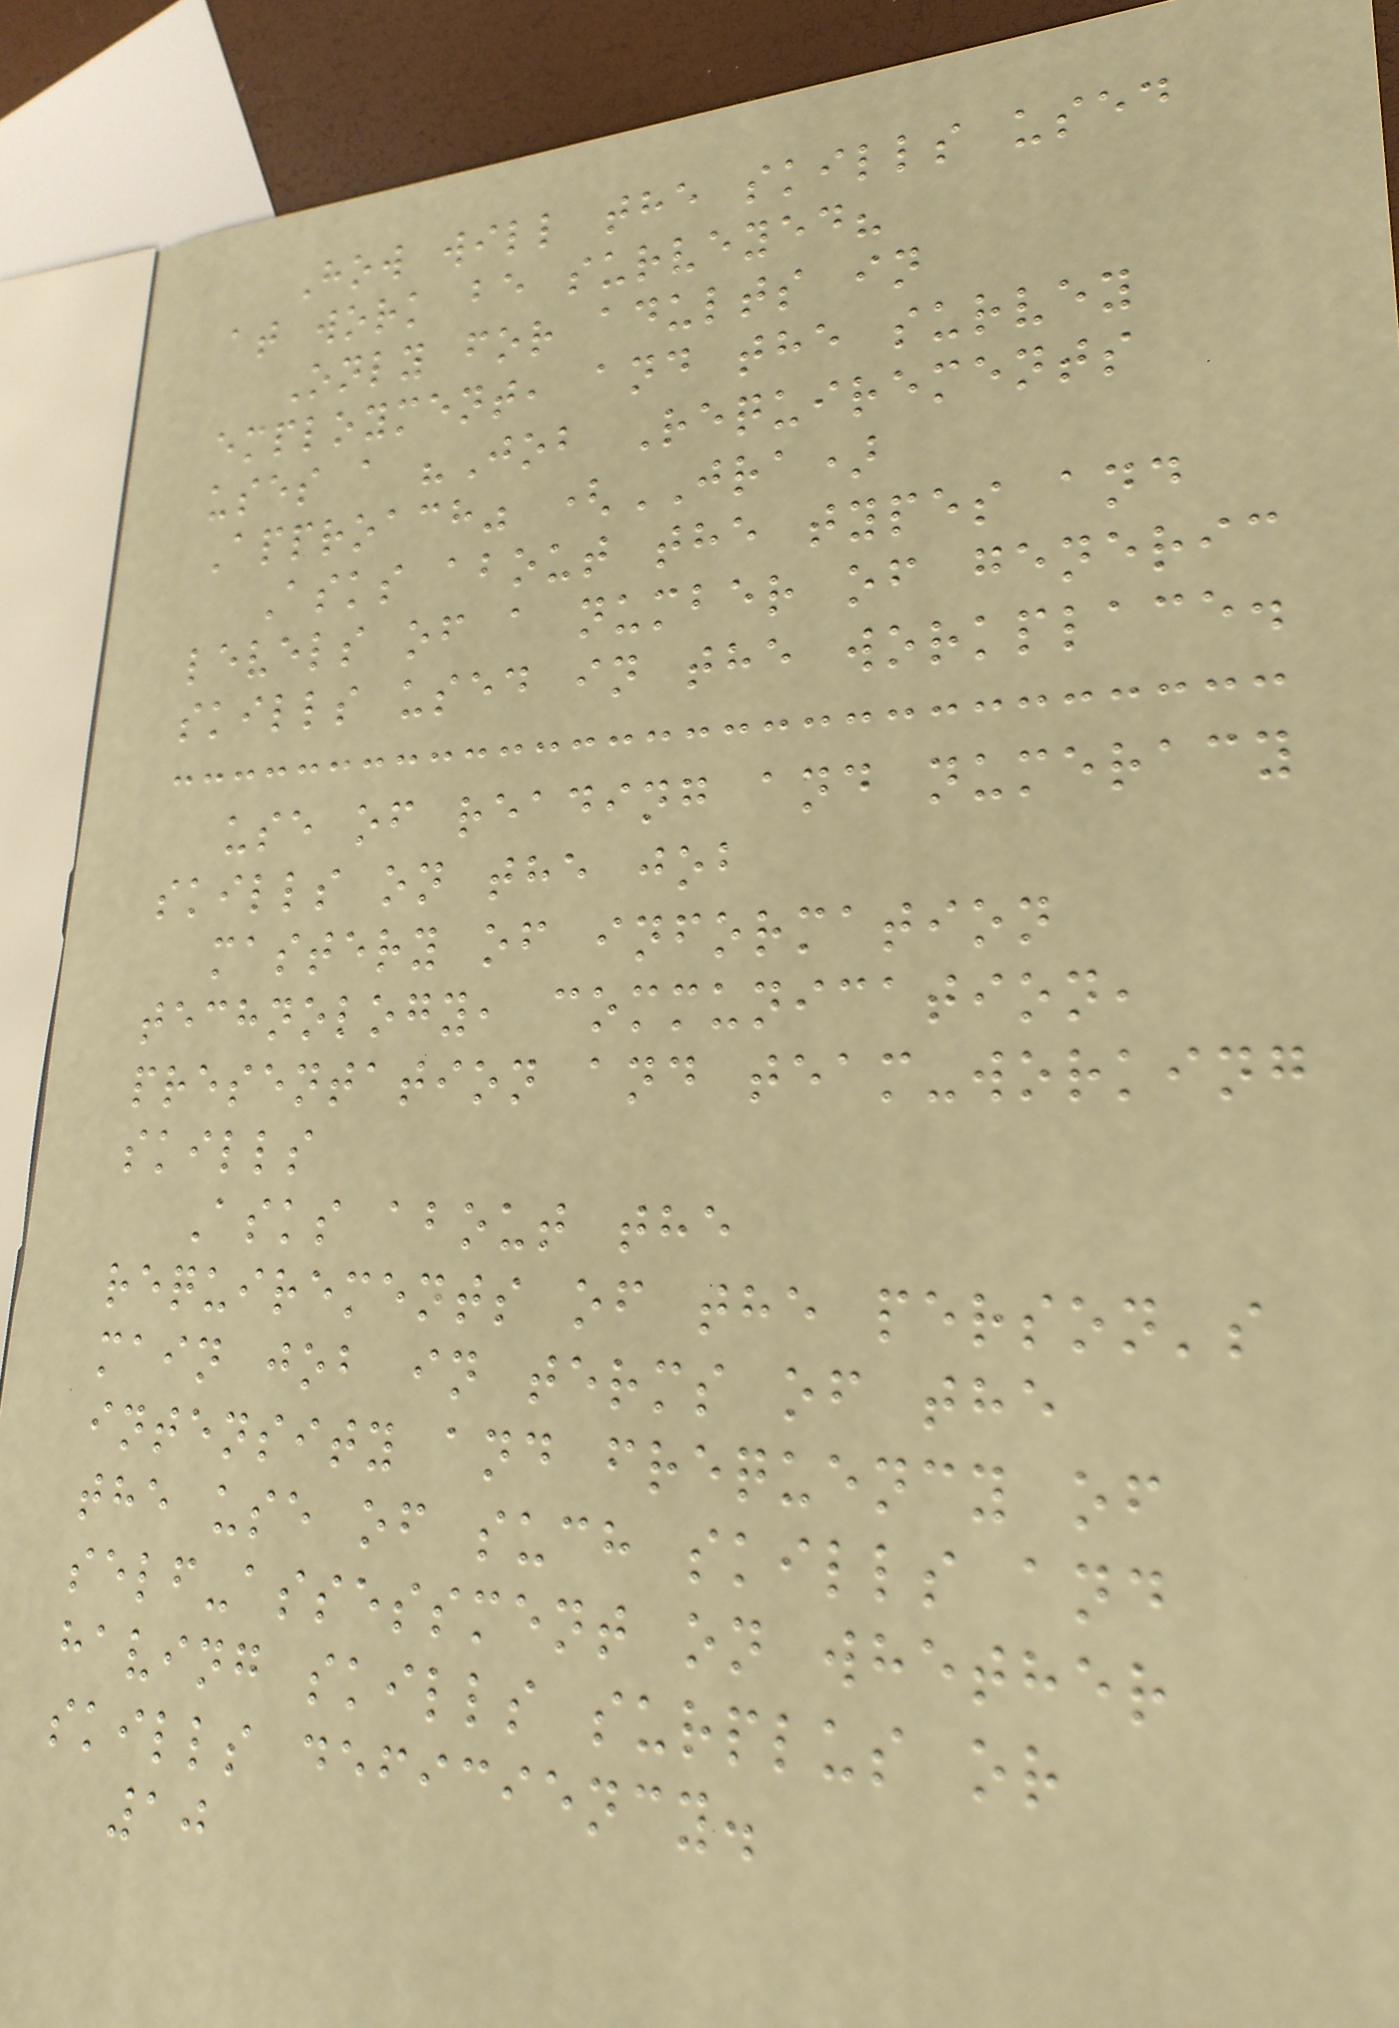How will the skills used
at work be surveyed?
Only for adults in
employment, and the survey
uses a "Job Requirements
Approach" (JRA)
Asks about the types and
levels of a number of generic
skills used in the workplace.
use of reading and numeracy
skills on the job
mastery of information
technology, communication,
presentation and team-working
skills
Asks about the
requirements of the person's
main job in terms of the
intensity and frequency of
the use of such skills and
self-assessment on whether
having skills surplus or
skills deficiency.
10
